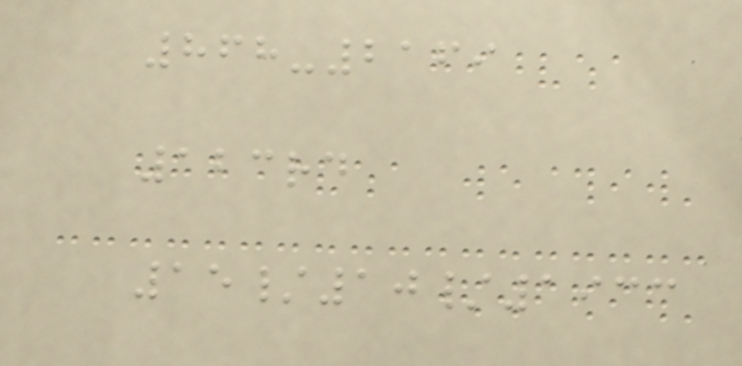868-2169
123rd
15/10/1933
